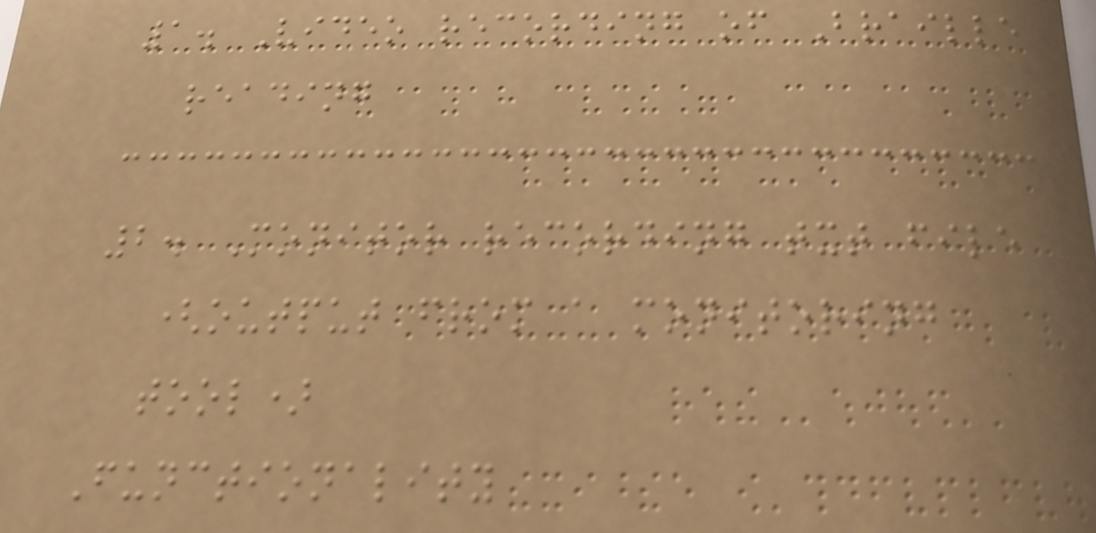1. Video recording of Braille
reading
2. Monitor recording txt file
(output from a monitoring
tool)
Functionality
